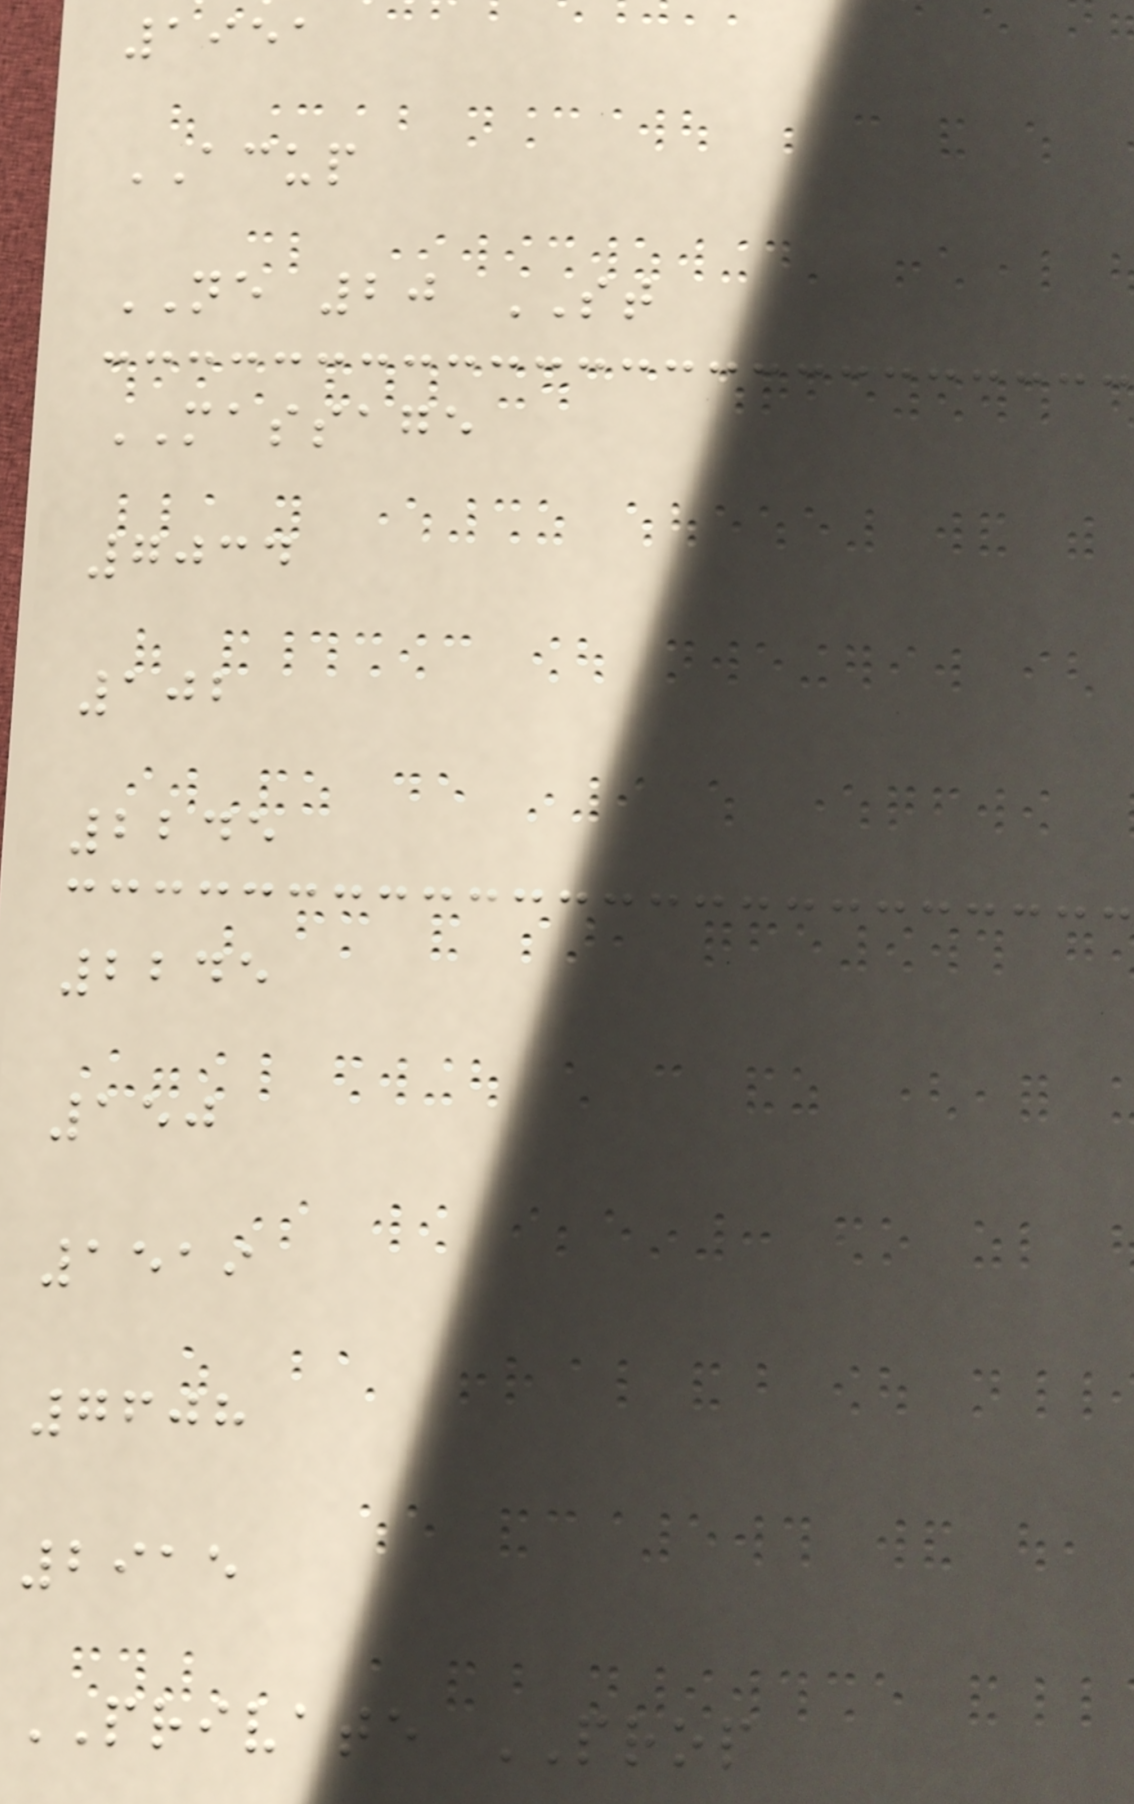1951
ACUP
NE 20 ST
MASSAGE
7034
102
2245
2245
150
1519
7608
2915
PRIVATE PROP
